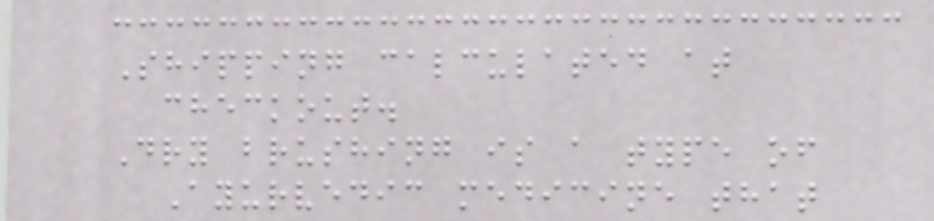Shipping calculated at
checkout.
Dry brushing is a type of
Ayurvedic medicine that
